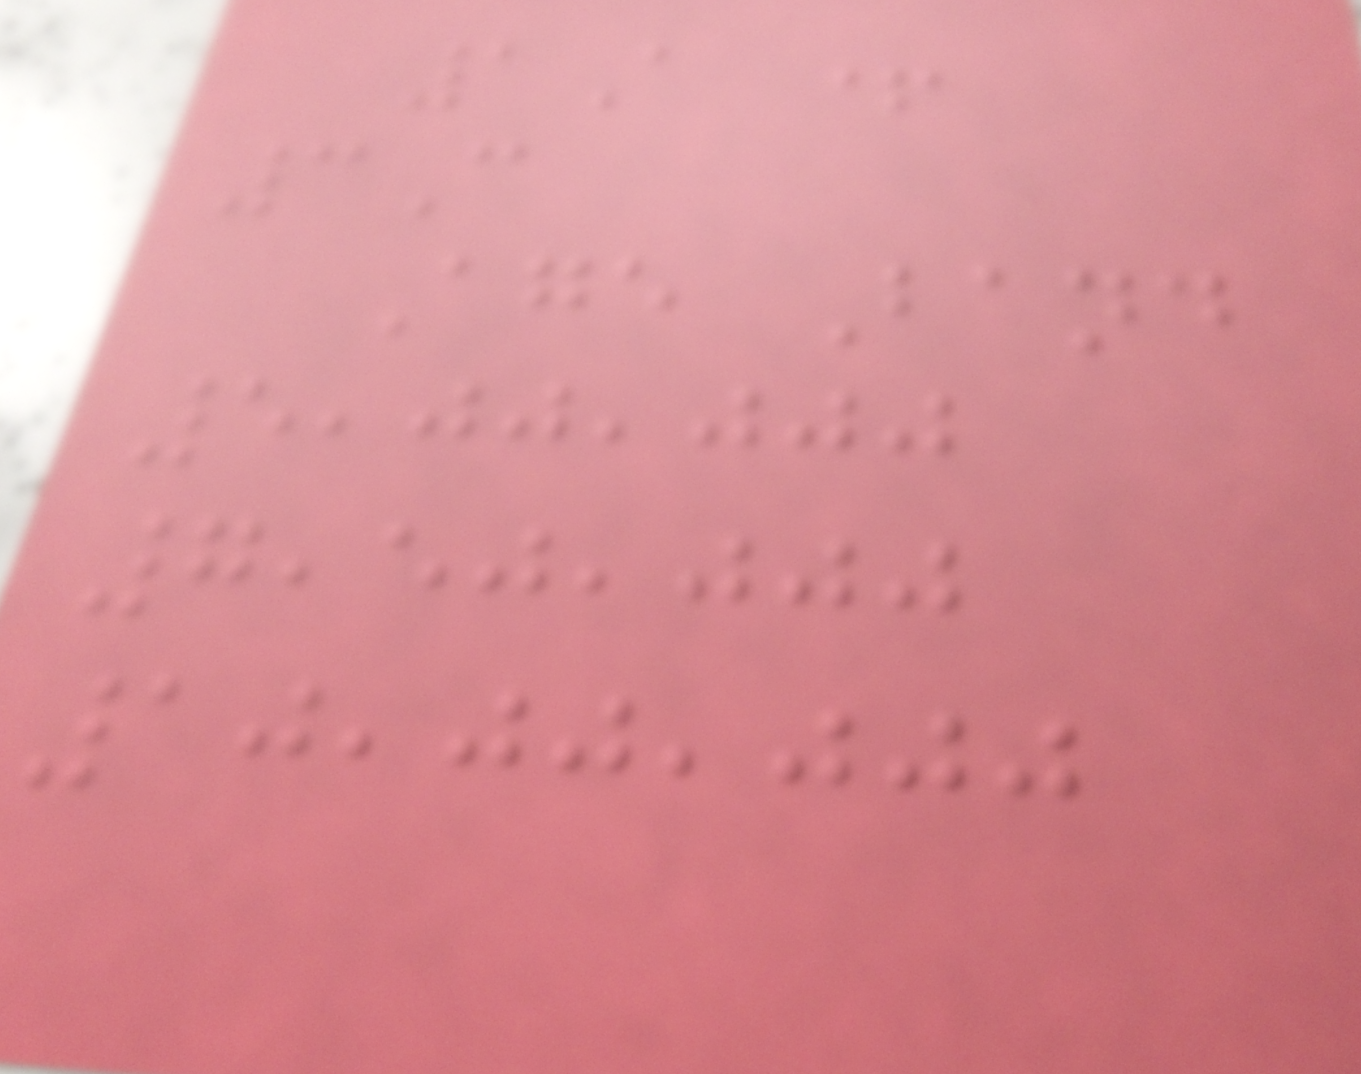1A +
3C
Age Band
5,00,000
7,50,000
10,00,000
